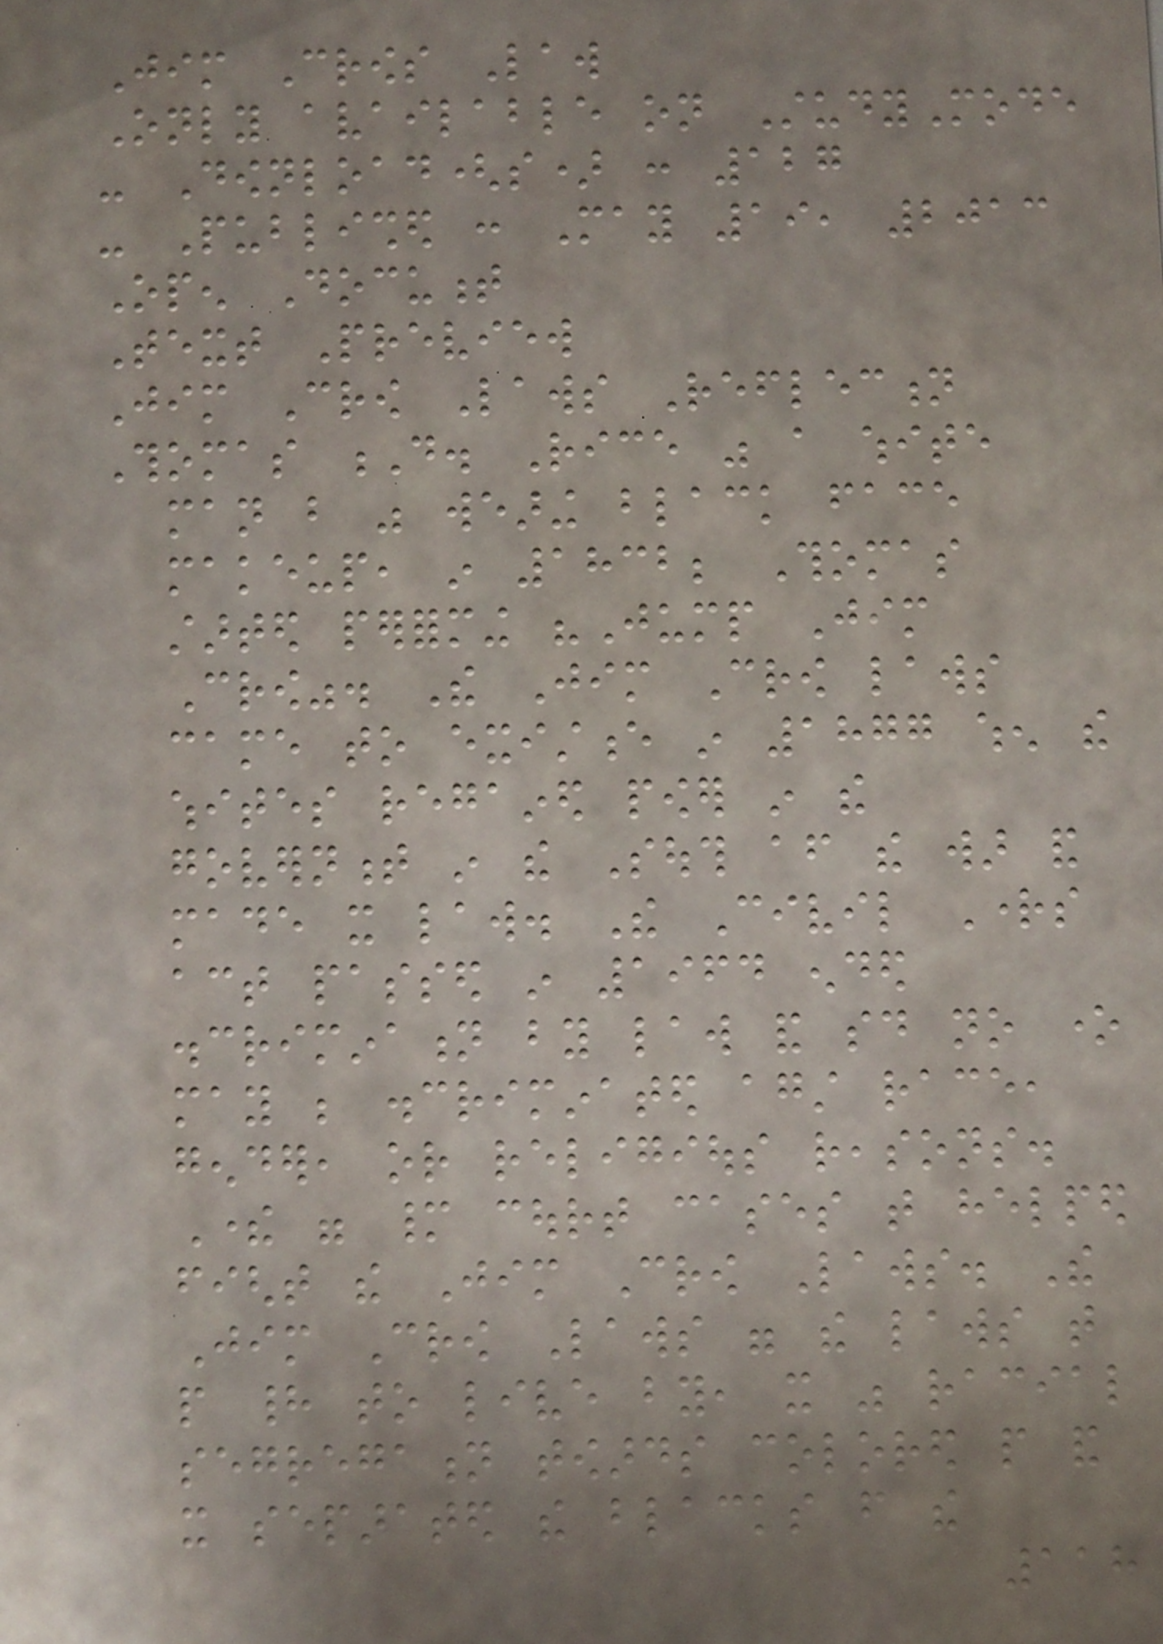Jim Crows Law
Only available on StudyMode
- Download(s) : 127
- Published : May 19, 2013
Open Document
Text Preview
Jim Crow Laws Reflection
Thomas D. Rice was a white
man but was wearing black face
makeup, in 1832; Thomas
started performing "Jump Jim
Crow". The Jim Crow laws
came to existence in 1877 when the
whites regained power in the
government in the South after the war and
made it law. The Civil Rights
act passed in 1964 ended
discrimination by law and said no one
may be discriminated against race,
gender, or religious reasons.
There were many court cases that helped
fight the Jim Crow Laws. The
Jim Crow Laws were the laws that
people had to live by, it was racial
segregation towards colored people and
it separated the blacks from the
118
